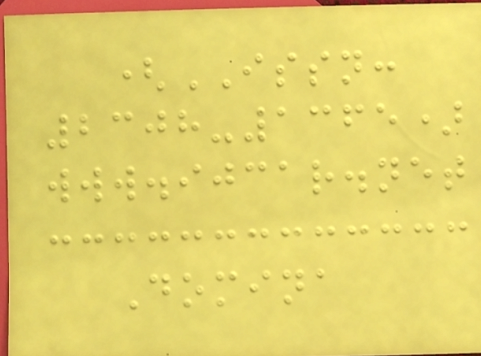(ISSN:
2308-1365)
www.ijcar.net
Domina
